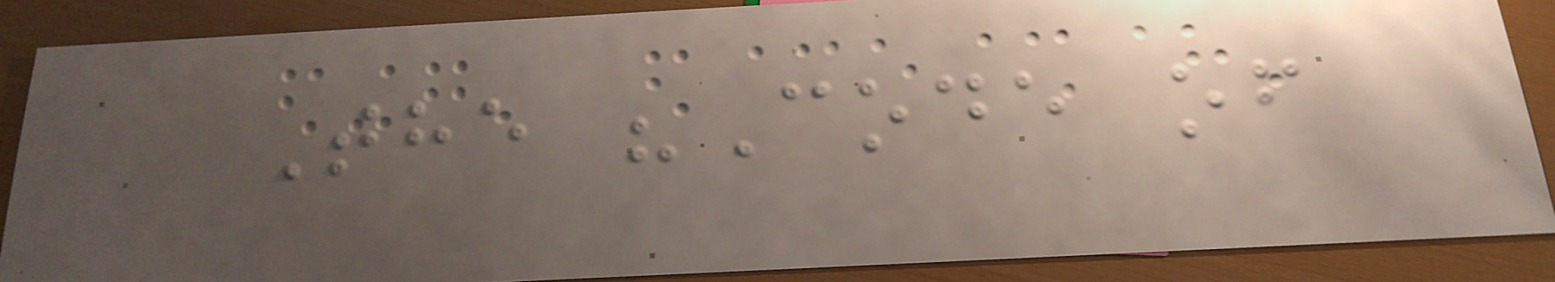The "Code of
